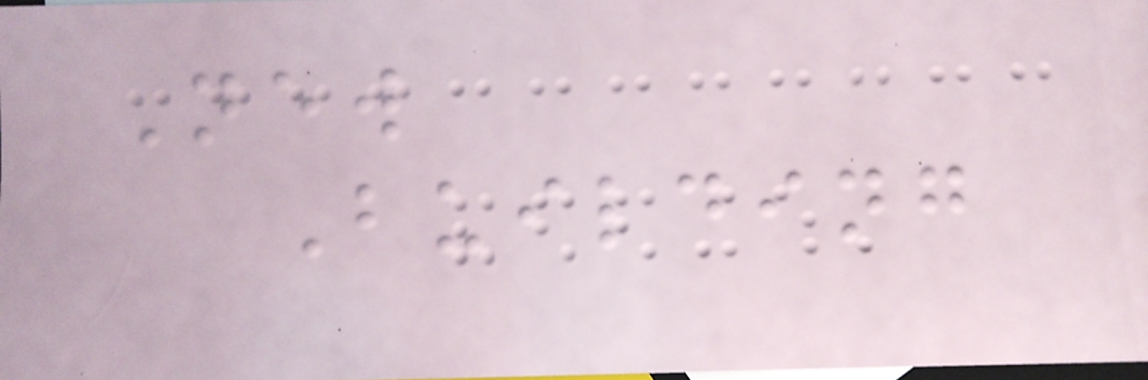New
Building
